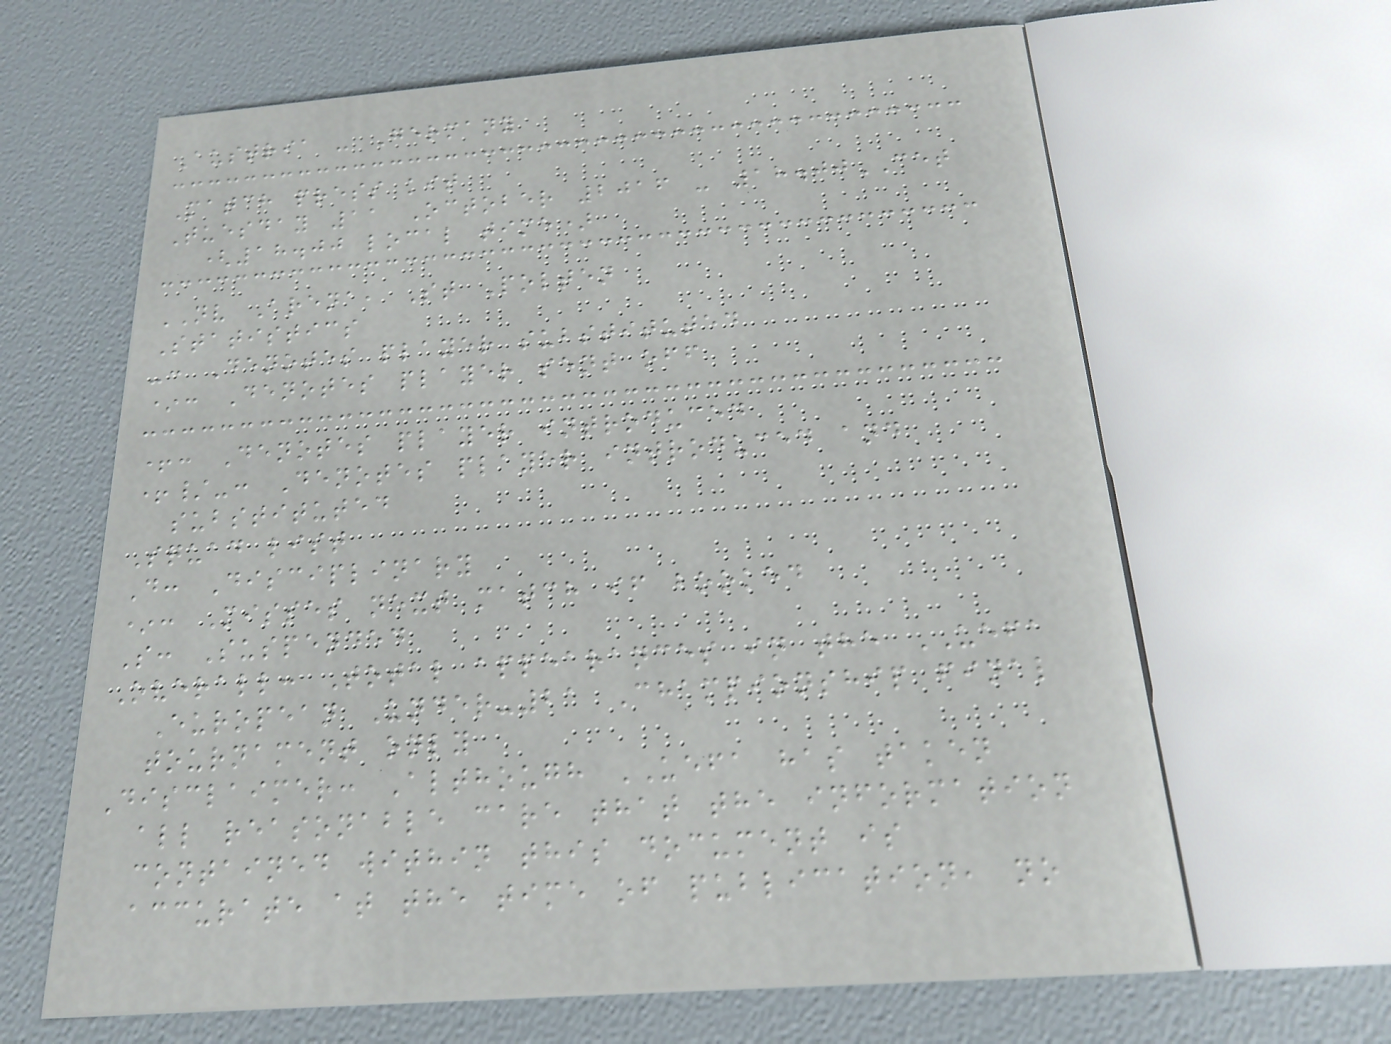Austria - Germany
Match press kit
Tuesday 11 October 2016 - 18.00CET
(18.00 local time)
NV Arena, St Polten
Statistics
-: Denotes player substituted
*: Denotes player sent off
+: Denotes player introduced
+/-: Denotes player introduced and
substituted
Squad list
D: Disciplinary
*: Misses next match if booked
S: Suspended
Overall: Total appearances in the UEFA
European Under-21 Championship final
tournament only
Disclaimer: Although UEFA has taken
all reasonable care that the information
contained within this document is
accurate at the time of publication, no
